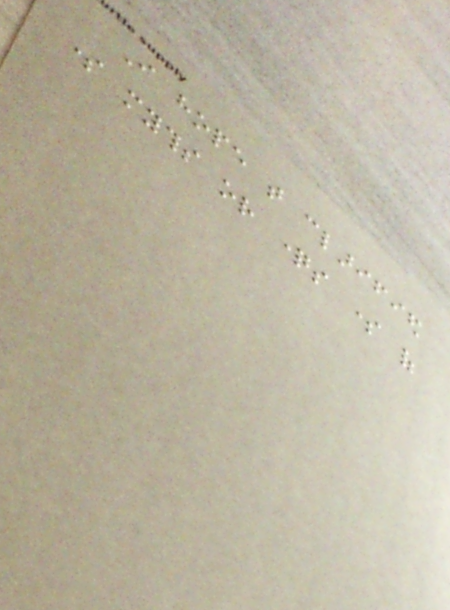I hope that clarified
some myths or questions some of
